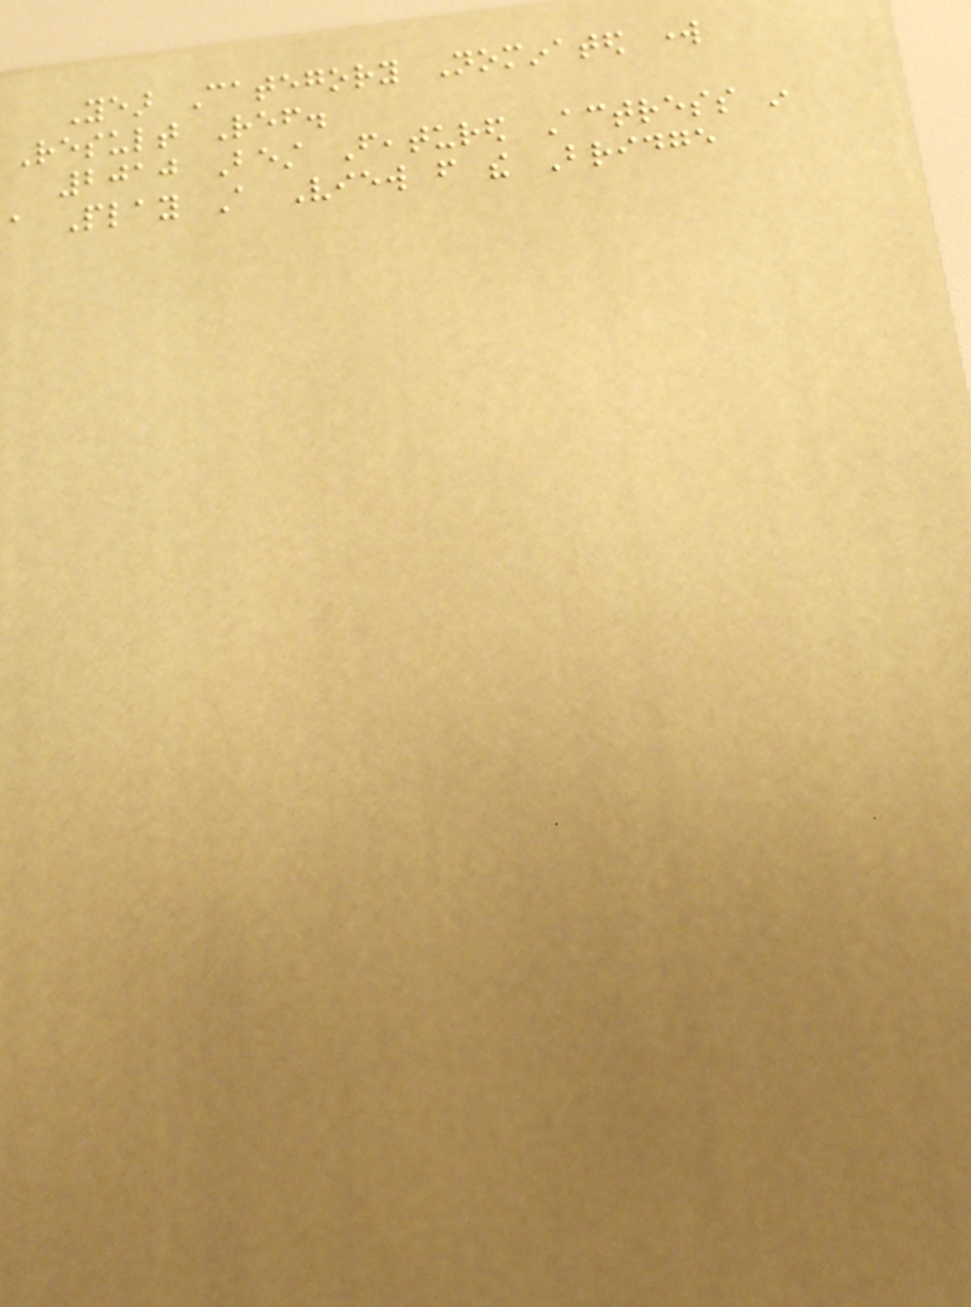Year Category Nominated work
Result Ref.
2010 Best Featured Actress in
a Play A View from the Bridge
